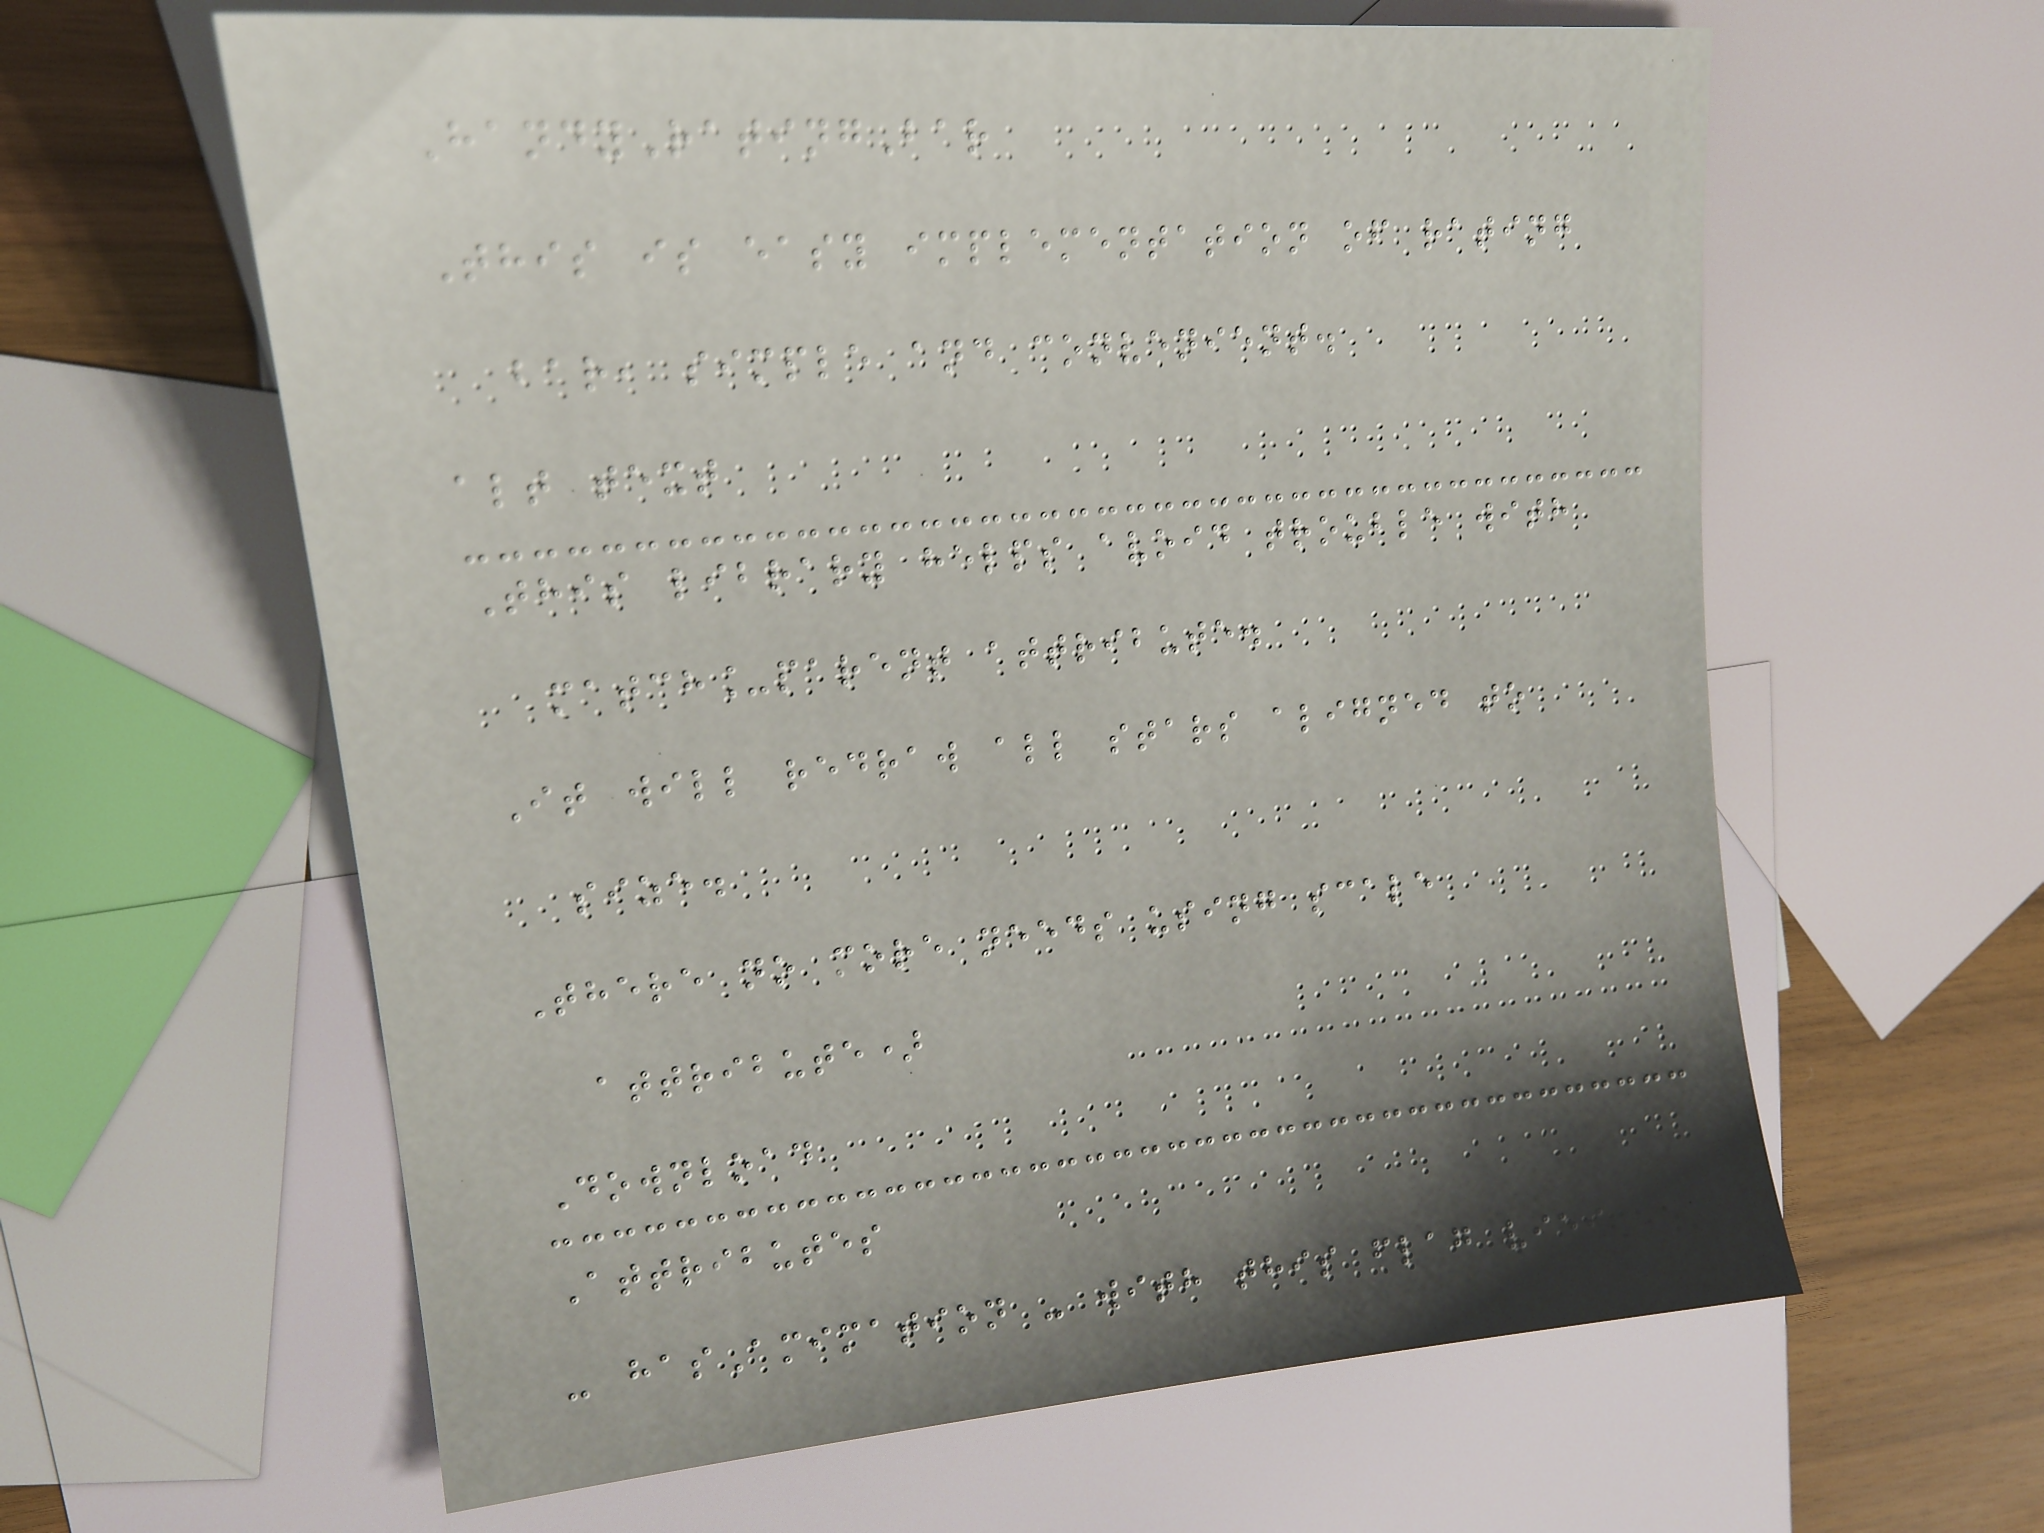HandyRatingBar
This is easy implementation of rating
bar, simple and convenient.
alt text
This library helps avoid trouble with
match_parent attribute.
It will redraw all stars aligned to
size.
There no more needs using scale
attribute)
Download
Attributes
- hasAmimation - with this flag view
